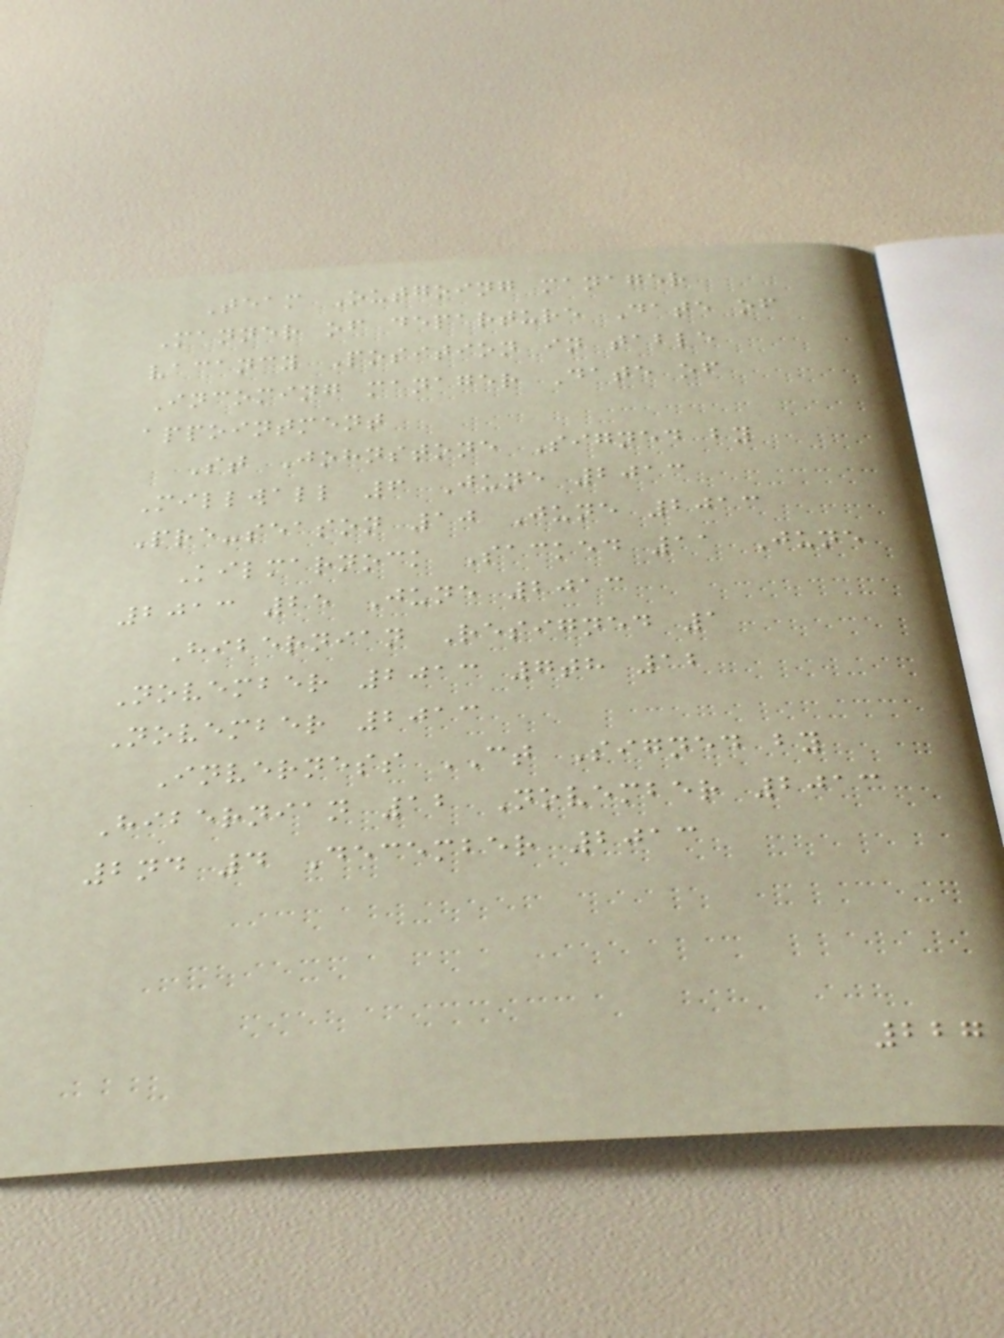Team Outgoing manager
Manner of departure Date of
vacancy Position in table
Incoming manager Date of
appointment
St Johnstone Signed by
Millwall 6 June 2013
Pre-season 10 June 2013
Kilmarnock Sacked 11 June
2013 25 June 2013
Hibernian Resigned 1
November 2013 7th 12
November 2013
Inverness CT Signed by
Hibernian 12 November 2013
2nd 4 December 2013
227
